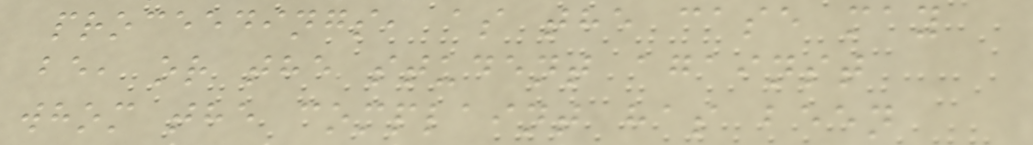proceedings, as the case may
be, or the student against
whom the complaint has been
